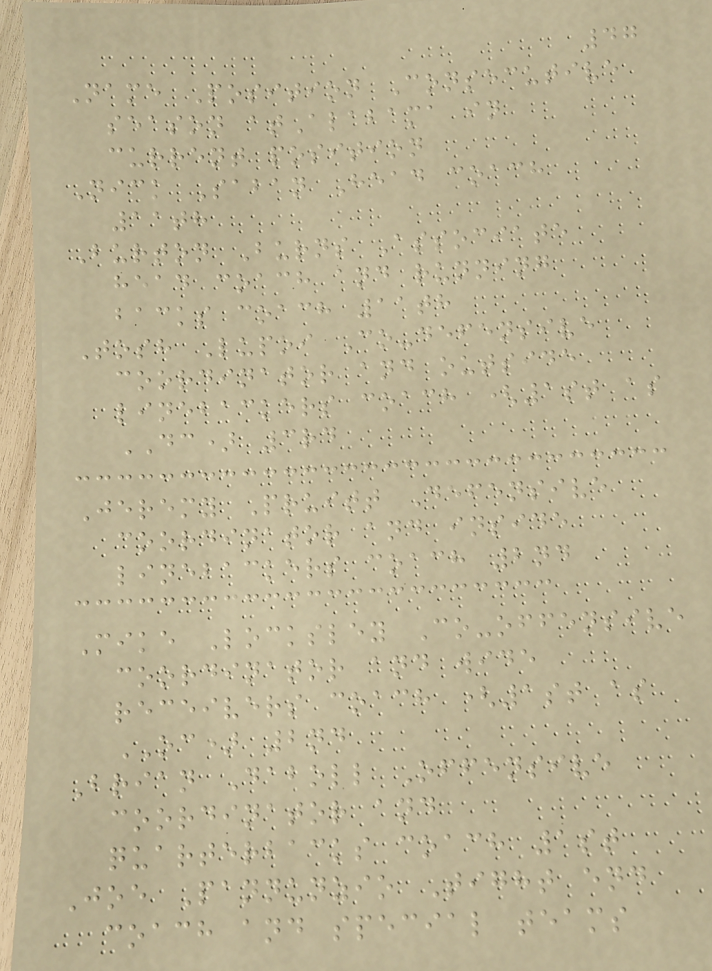47
Name Position Consecutive
season atAlabama in
current position
Nick Saban Head coach
11th
Burton Burns Associate
head coach and running
backs coach 11th
Tosh Lupoi Co-defensive
coordinator and outside
linebackers coach (1st as
DC) 3rd
Jeremy Pruitt Defensive
coordinator and inside
linebackers coach 2nd
Mike Locksley Co-offensive
coordinator and wide
receivers coach (1st as
OC) 2nd
Brian Daboll Offensive
coordinator and
quarterbacks coach 1st
Joe Pannunzio Tight end
coach and special teams
